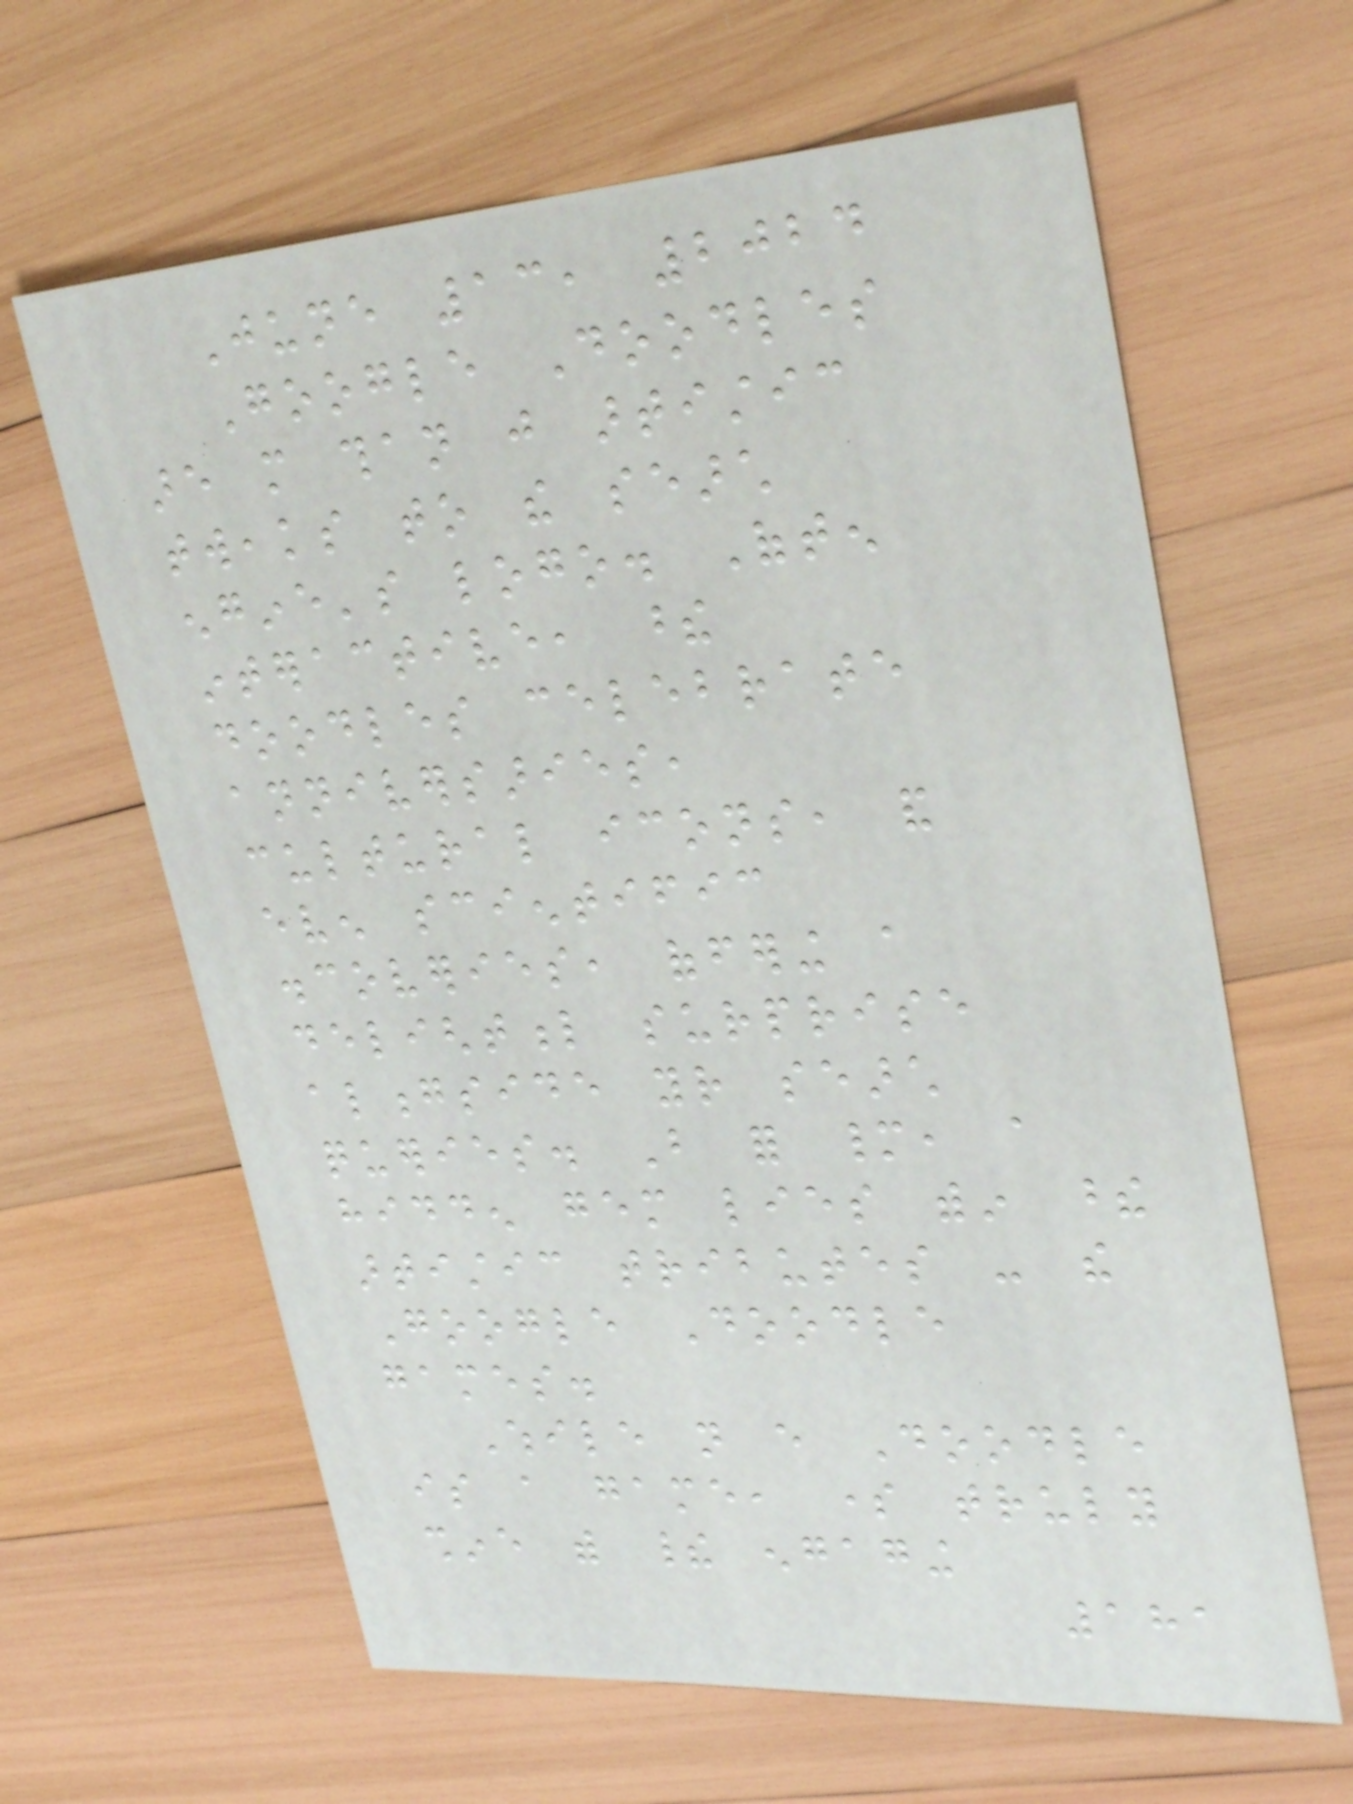June 13, 2024
Google Doodles
are more than just artistic
tweaks to the search
engine's logo. Often
interactive, these
doodles celebrate
anniversaries,
cultural icons, and
even scientific
discoveries, offering a
delightful surprise
alongside your search
queries. But for many, a
hidden gem lies within these
artistic tributes - the
Google Doodle
games.
While not every Doodle
is a game, some truly
shine with their engaging
181
